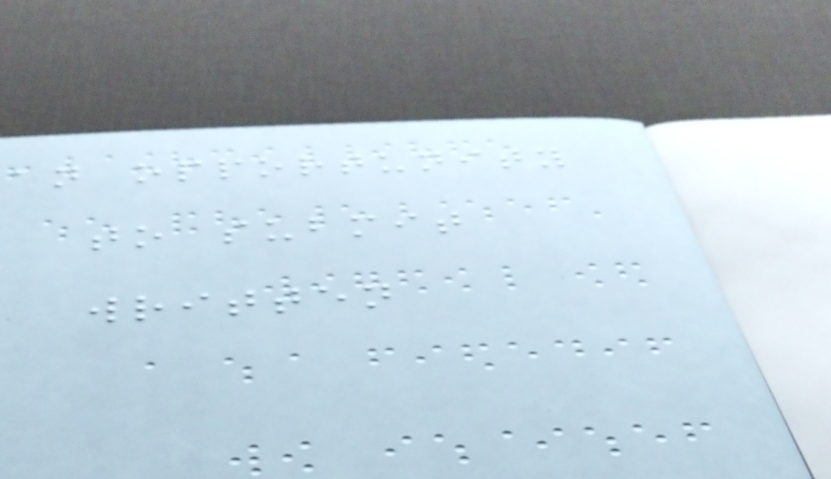an opportunity
to submit
written
